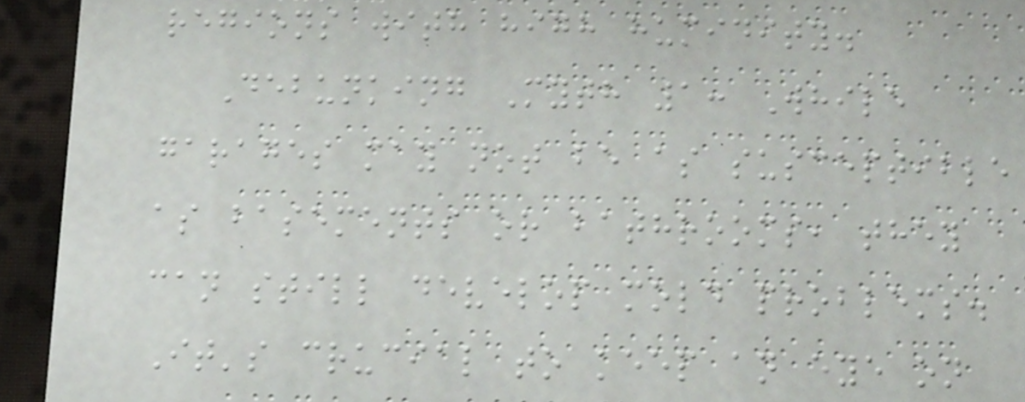regions with high humidity.
Debunking Myth 1: While
garages may not be as susceptible
as basements or bathrooms, they
can still develop mold problems.
It's crucial to keep an eye on
